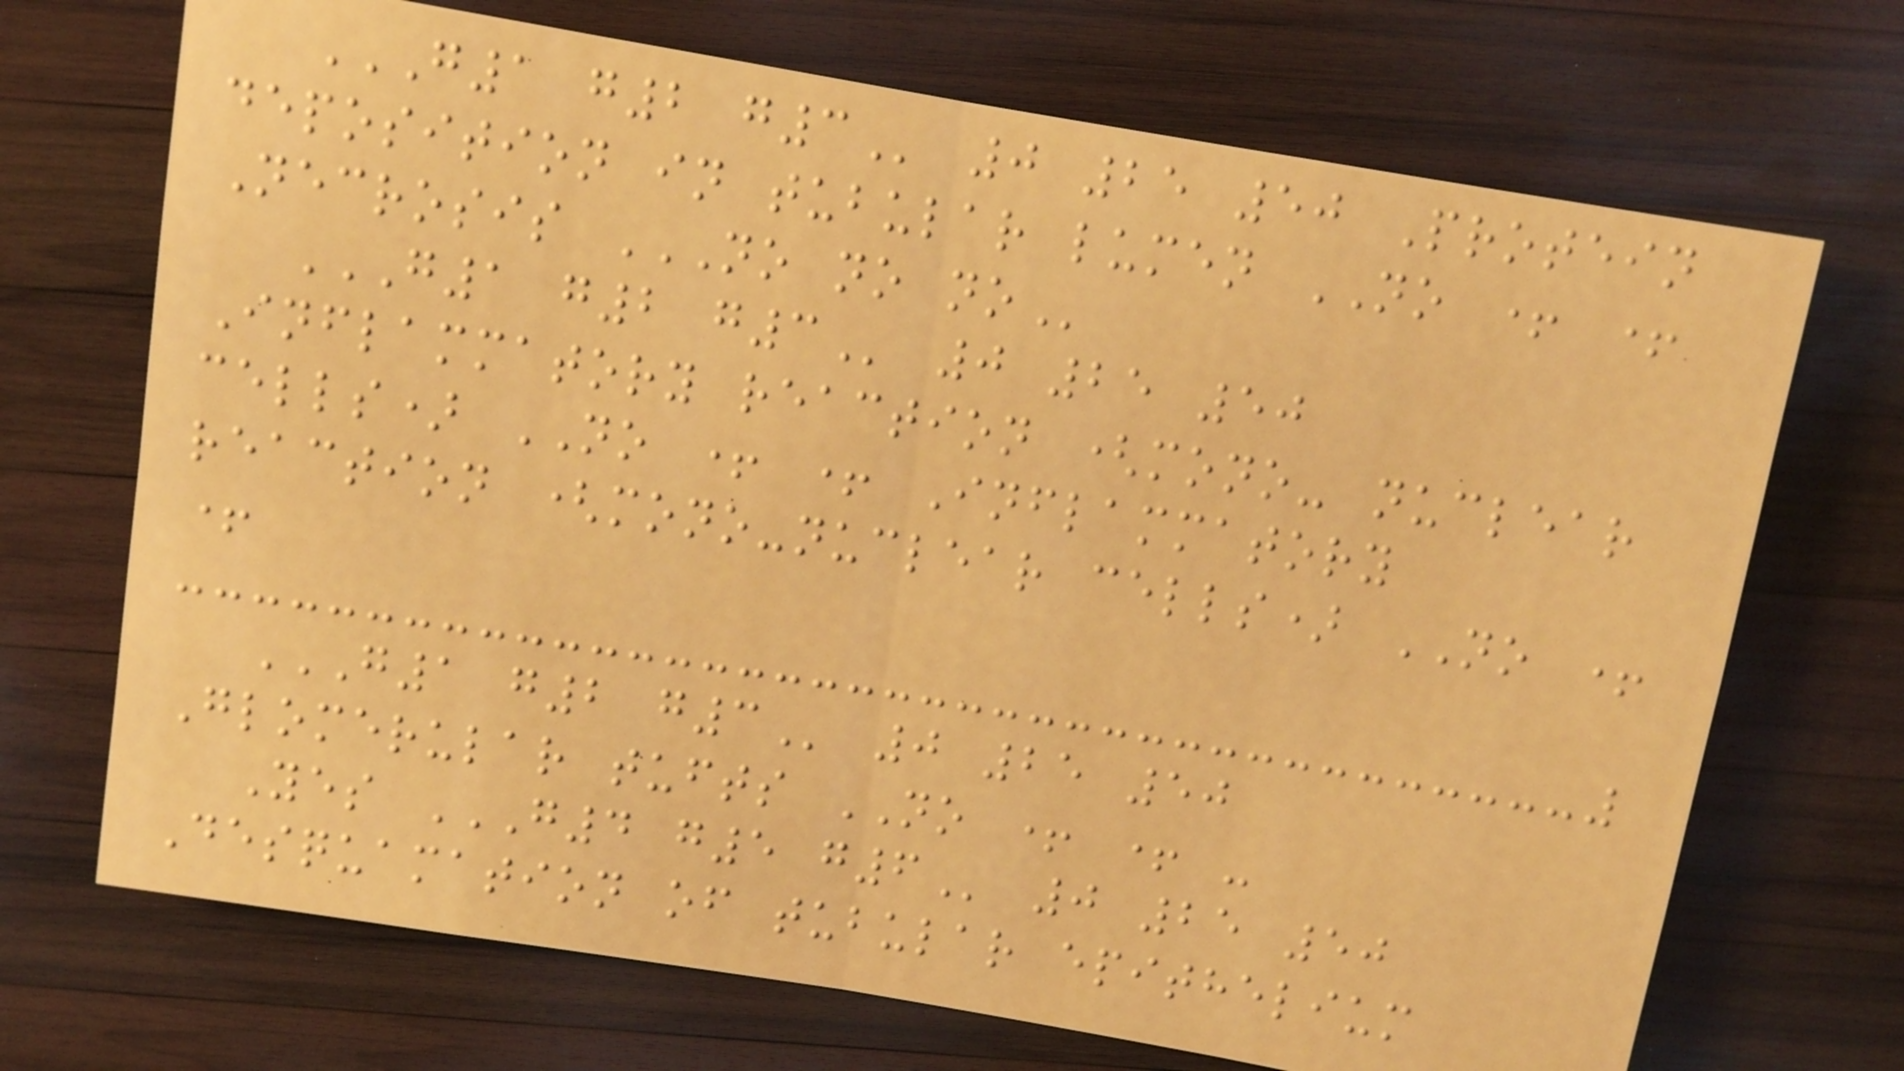G1 G2 G3 0 25 50 Protein
deposition in tubular lumen NO + +
Necrosis NO NO NO
G1 G2 G3 0 25 50
Inflammatory reaction (mono- nuclear
cells) NO + + Inflammatory
reaction (mono-nuclear cells) NO +
+
G1 G2 G3 0 25 50
Glomerular tufts NO + + -
Yes G4 G5 G6 0 25 50
Desquamation of tubular epithelium
